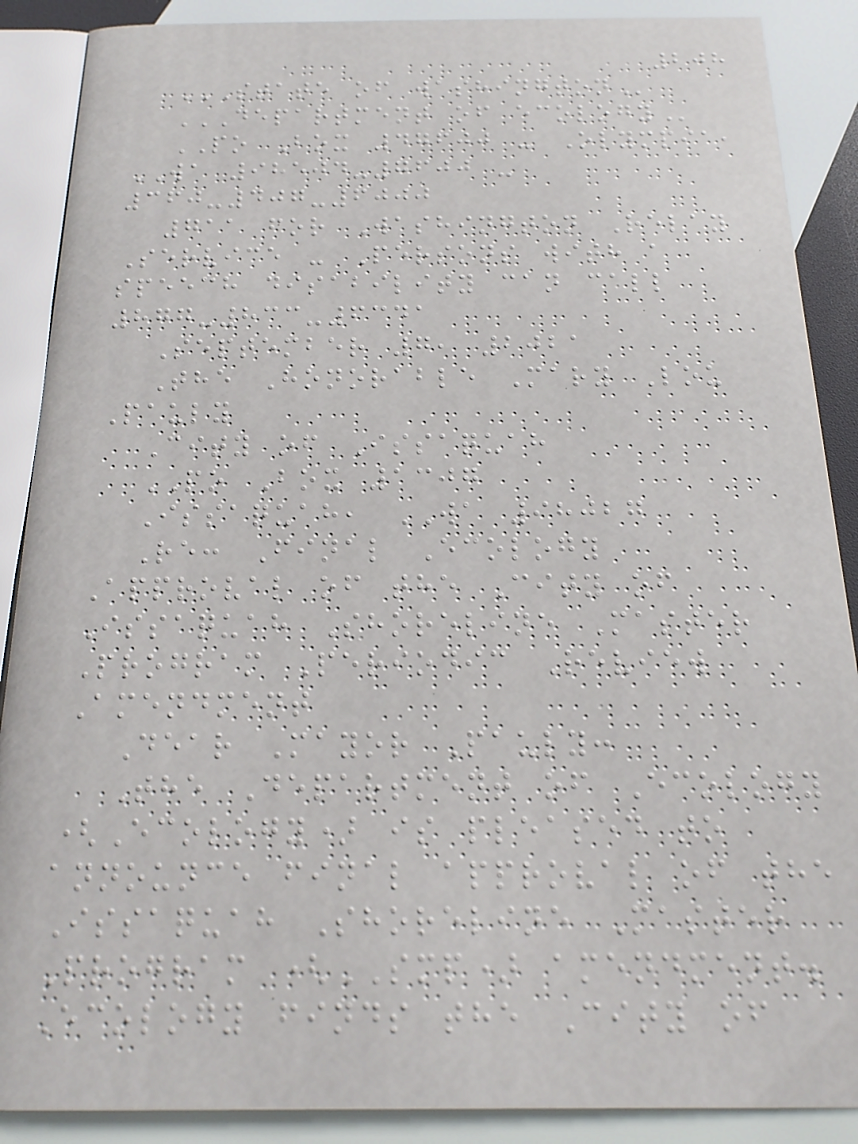208
STATE OF WASHINGTON
DEPARTMENT OF ECOLOGY
PO Box 47600 - Olympia,
WA 98504-7600 -
360-407-6000
711 for Washington Relay
Service - Persons with a
speech disability can call
877-833-6341
September 7, 2021
The Honorable Mary Lou
Pauly
City of Issaquah
PO Box 1307
Issaquah, WA 98027
Re: Final Ecology
Approval of the City of
Issaquah Shoreline Master
Program Periodic Review
Amendment
Dear Mayor Pauly:
The Department of Ecology
(Ecology) is pleased to
announce final approval of the
Issaquah Shoreline Master
Program (SMP) amendment.
Ecology finds the City of
